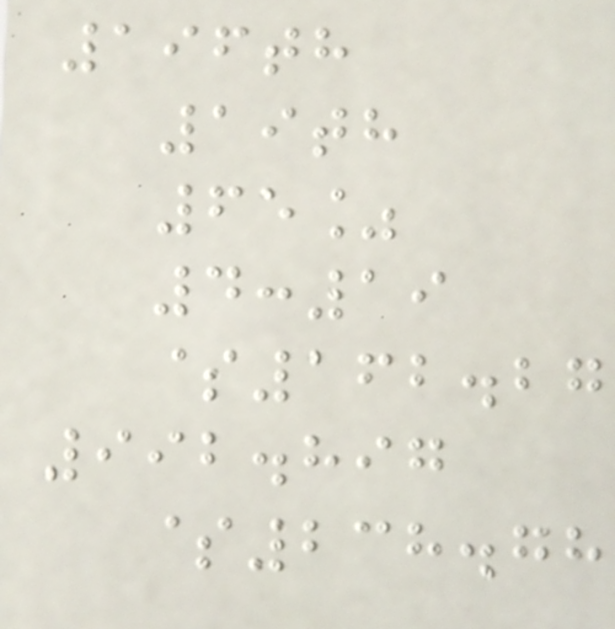196th
19th
65%
4:19
$162.27
992.897
$238.78
